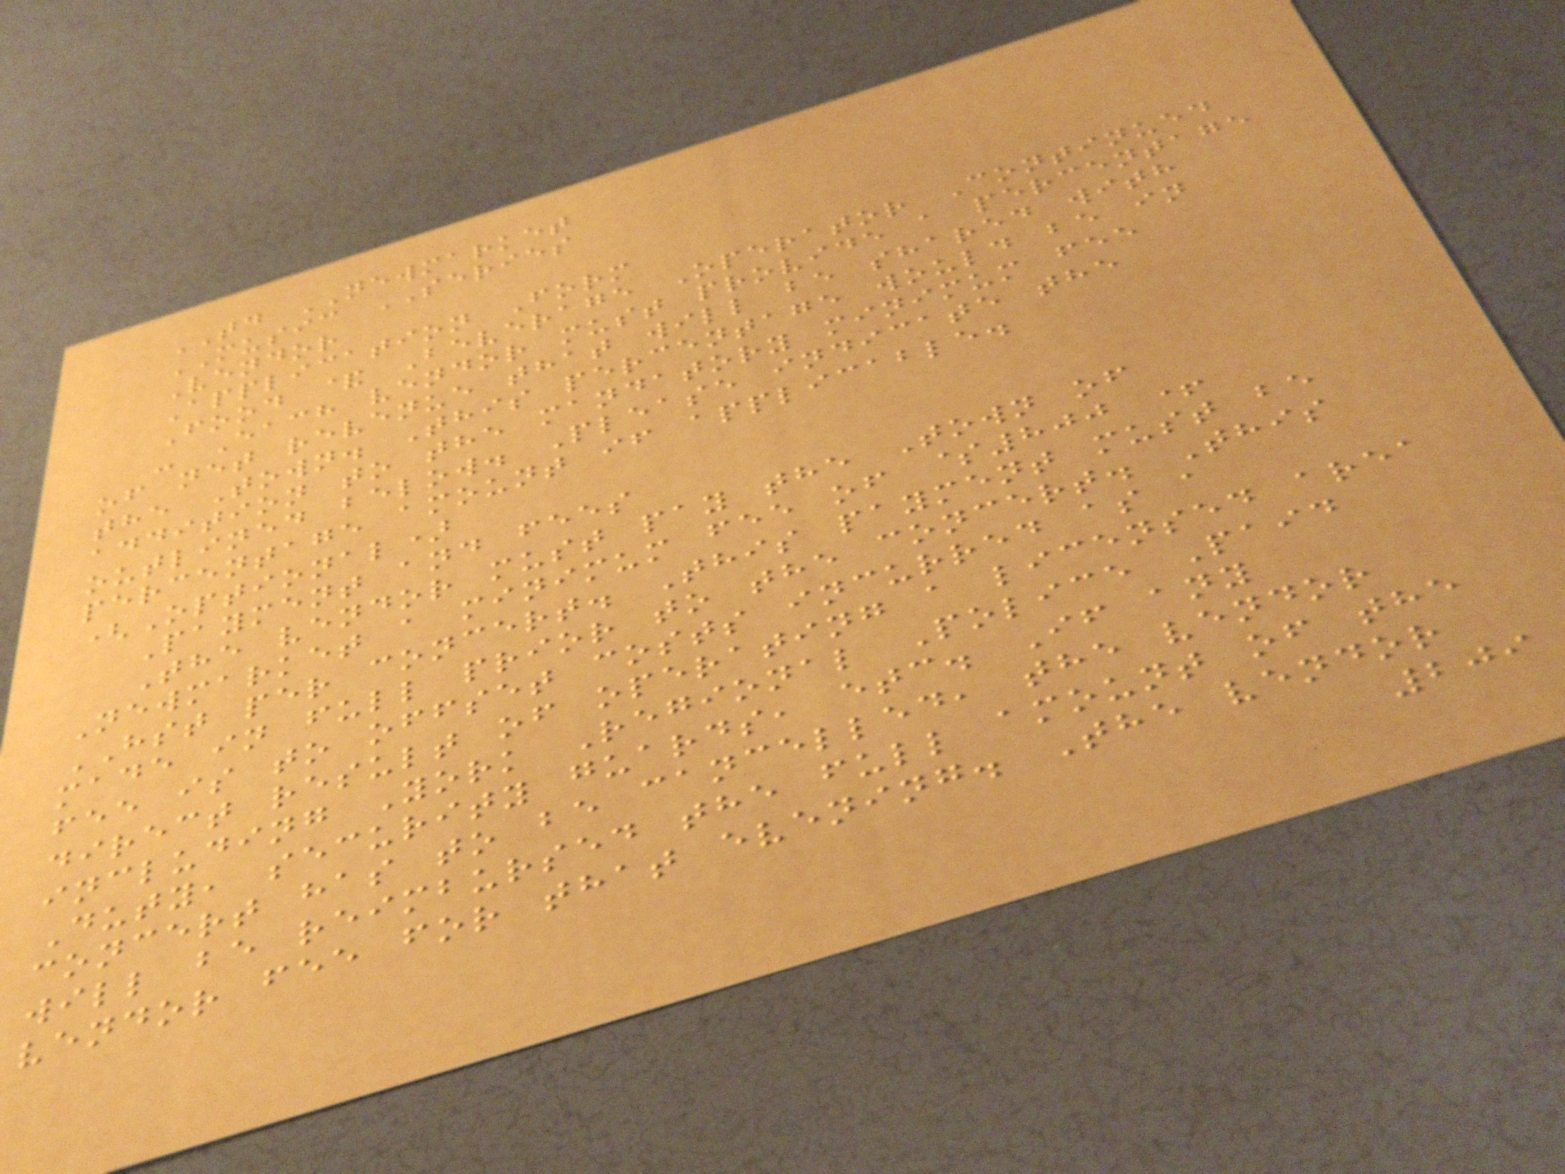TD NEWMARKET
MUSIC SERIES
Vendor
Application Form
Food & Beverage Operator Continued
- Each vendor must provide a percentage
of net revenue that will be shared with
the Town. This percentage would be in
addition to the mandatory minimum fee
outlined below. Please indicate the
percentage amount if applicable.
(Optional)
Payment and fees
The vendor must pay the Town of
Newmarket a minimum fee of $800 +
HST per concert. This payment must be
made in full prior to the concert. This
fee is to offset costs incurred as a
direct result of operating a licensed area
including York Regional Police Paid
Duty, security guards, etc. If any
concert has to be cancelled, the vendor
will be reimbursed the full amount of the
vendor fee for that evening. The vendor
209
